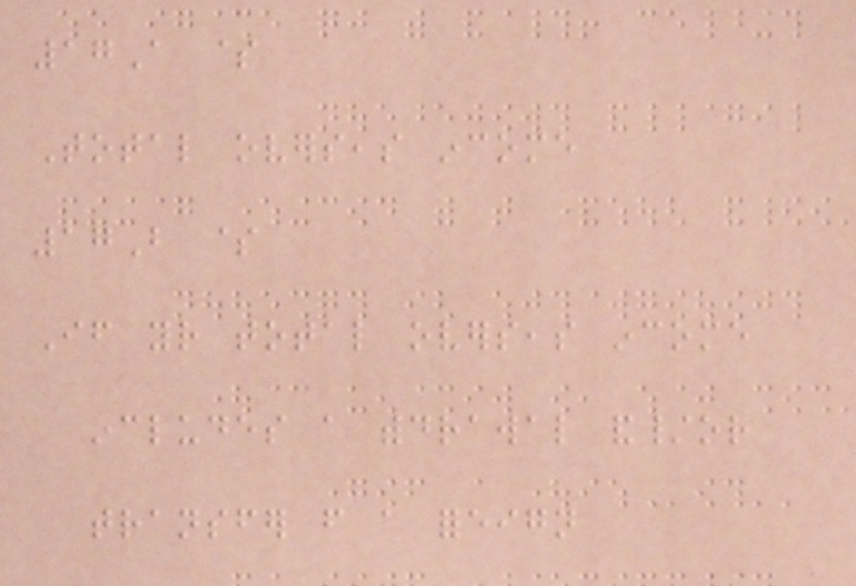17A $
Total overseas income
17B $
If your total overseas income
includes a withdrawal and/or
transfer from a foreign
